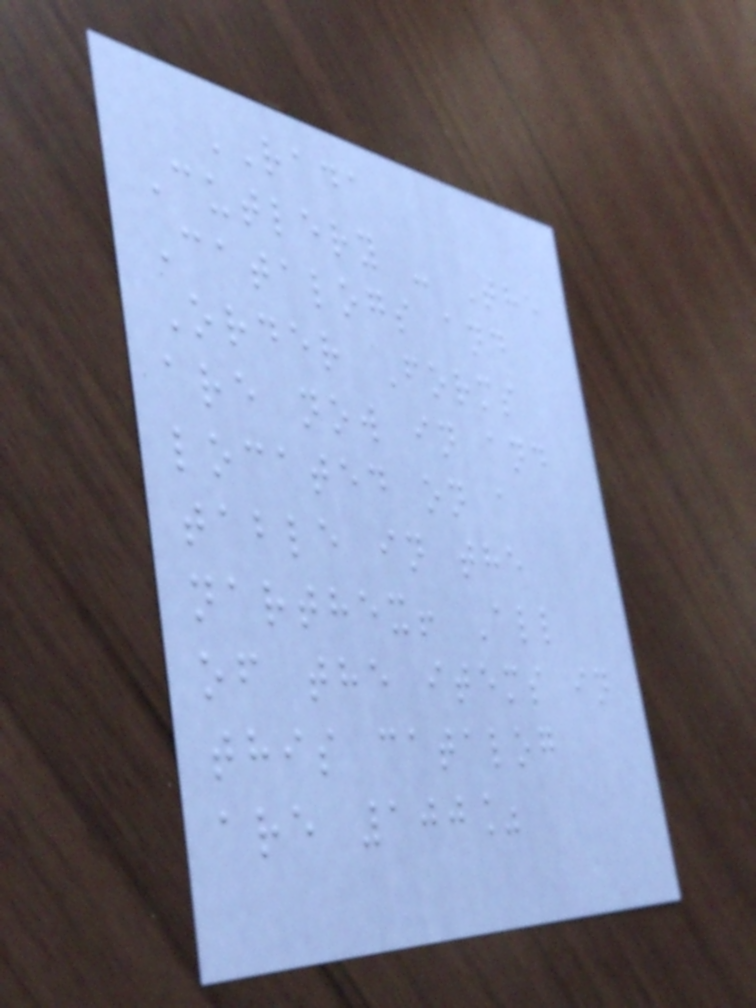RADA
Cutlery - The
Catalogs and
Order Forms
are now in and
located on a
table in the
narthex! All
of the items in
this catalog
are 100%
